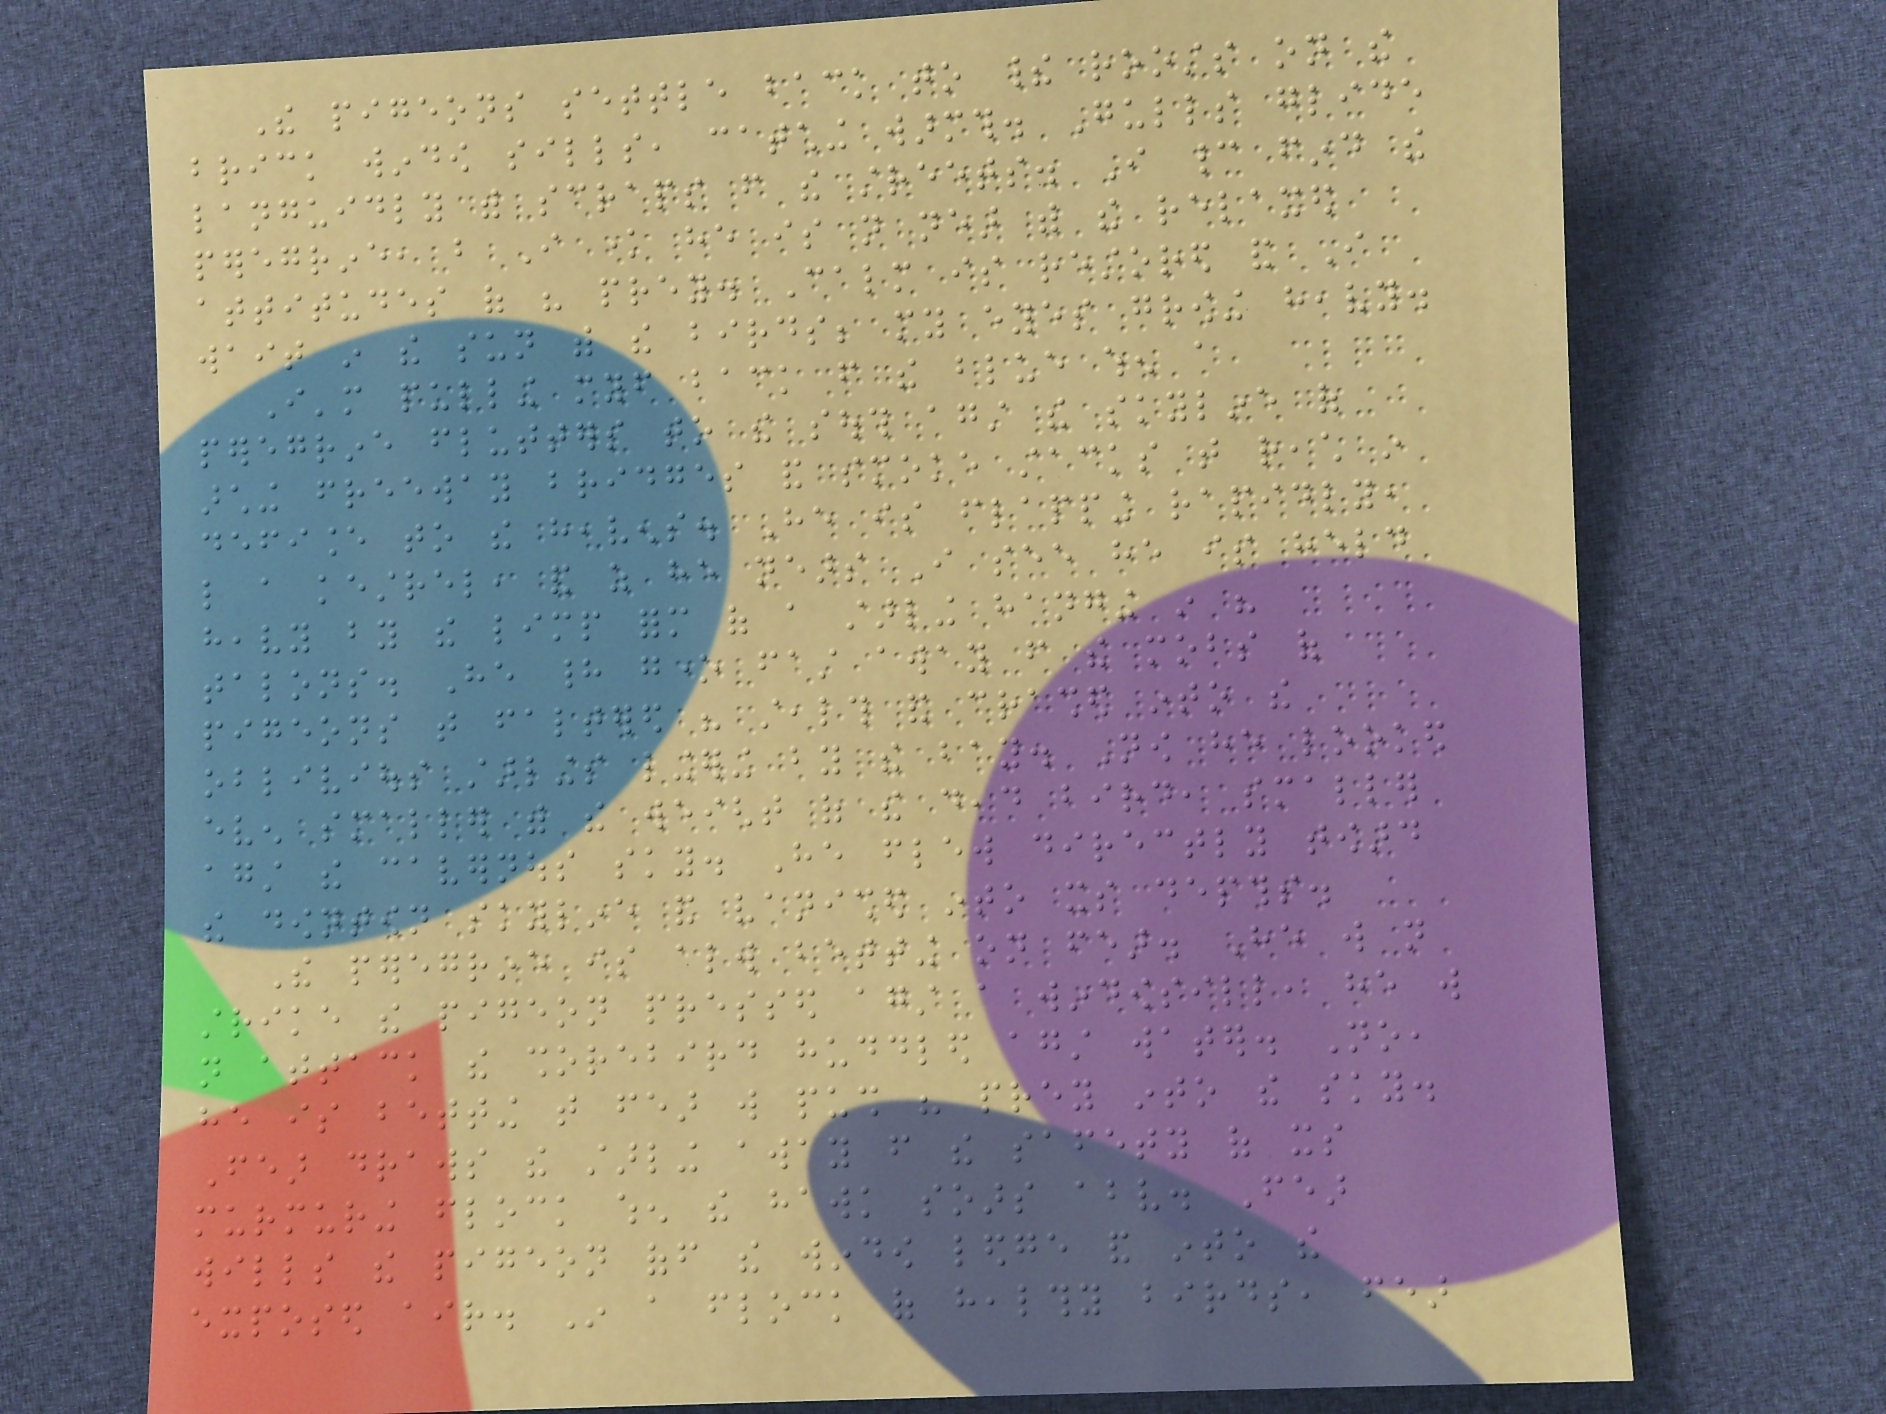The pigeons settle back to their roosts on the
brick window sills, catching warmth. Gulls glide
languidly with scraps from the streets. I cannot find the
peregrine, but I know he is not near with the relaxed
attitudes of his prey. Calm is restored and I
wait in the sun with the birds; my eyes growing heavy.
I'm pulling myself back from the blue when a
peregrine flutters to the south against the skyline of
arching freeway bridges and smoke stacks that reach in
defiance to the heavens. He is flapping rapidly,
like a kestrel, and as he nears I see he is held
heavy by the limp form of a starling hanging in his
talons. He had gone fast away from the mobs of
pigeons that faltered his stealth and crashed into the
oblivious starlings lingering by the bay. Now he looked
even smaller with the weight of the dead bird, smaller
against the cavernous sky. He flew directly toward
the downtown skyline and vanished into its depths.
The peregrine is always betting on fear. He will not
strike the pigeon pressed against a windowsill, he will
not attack the shorebird huddled against water. No,
he is betting that fear will push his prey into the sky.
Fear draws the starling away from the safety of its
murmuring flock when the hawk soars above. Fear
wills the pigeon off the window ledge and into the
exposed air. In a flock of healthy birds, fear
